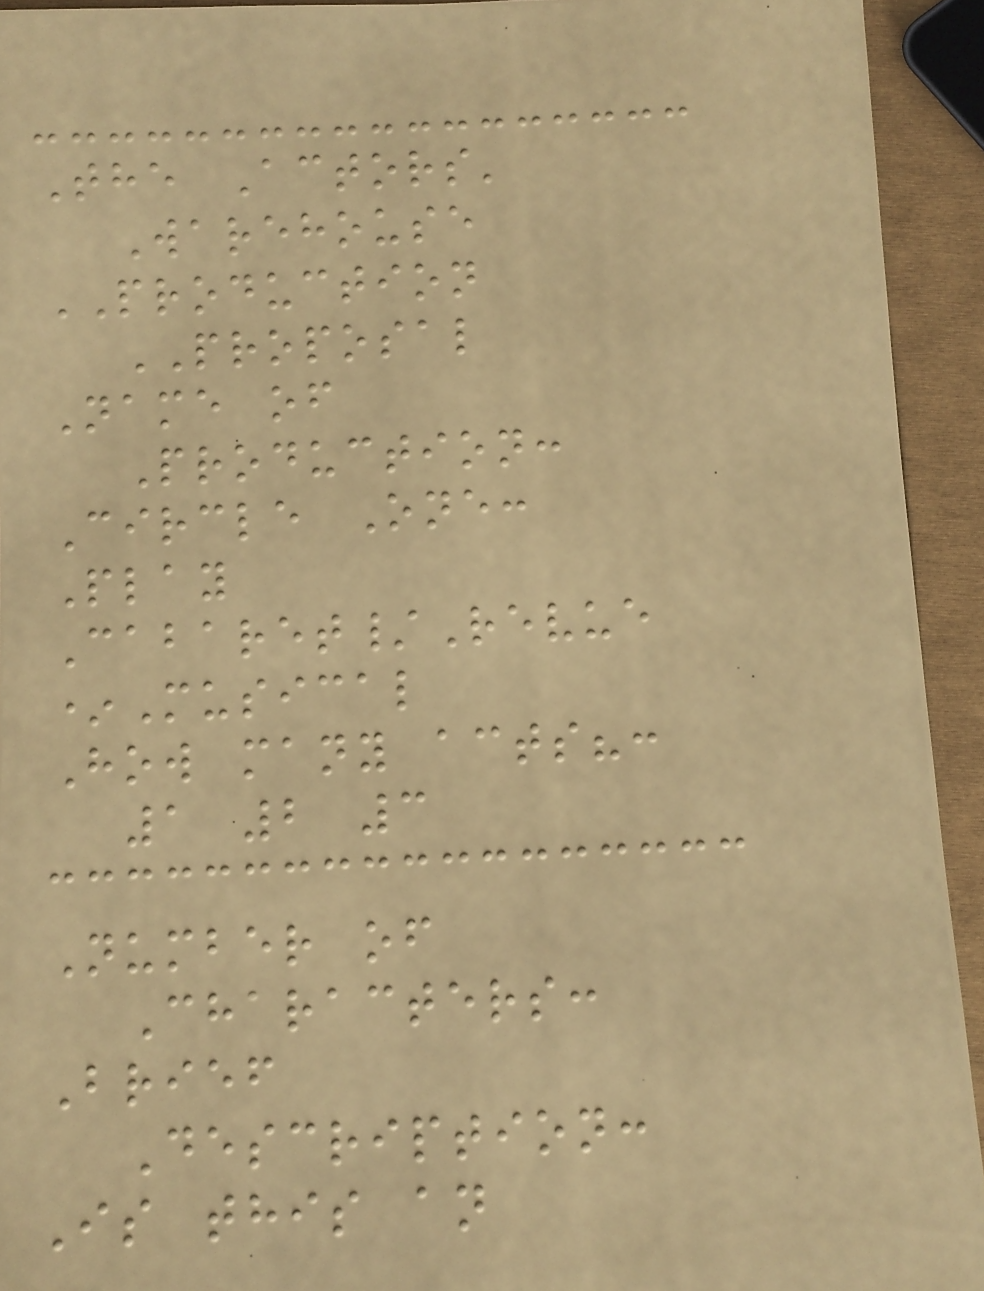The Actors'
Warehouse
PRODUCTION
PROPOSAL
Name of
Production:
Circle One:
Play
Cabaret/Revue
*Musical
How many acts?:
1 2 3
Number of
Characters:
Brief
Description:
Is this an
